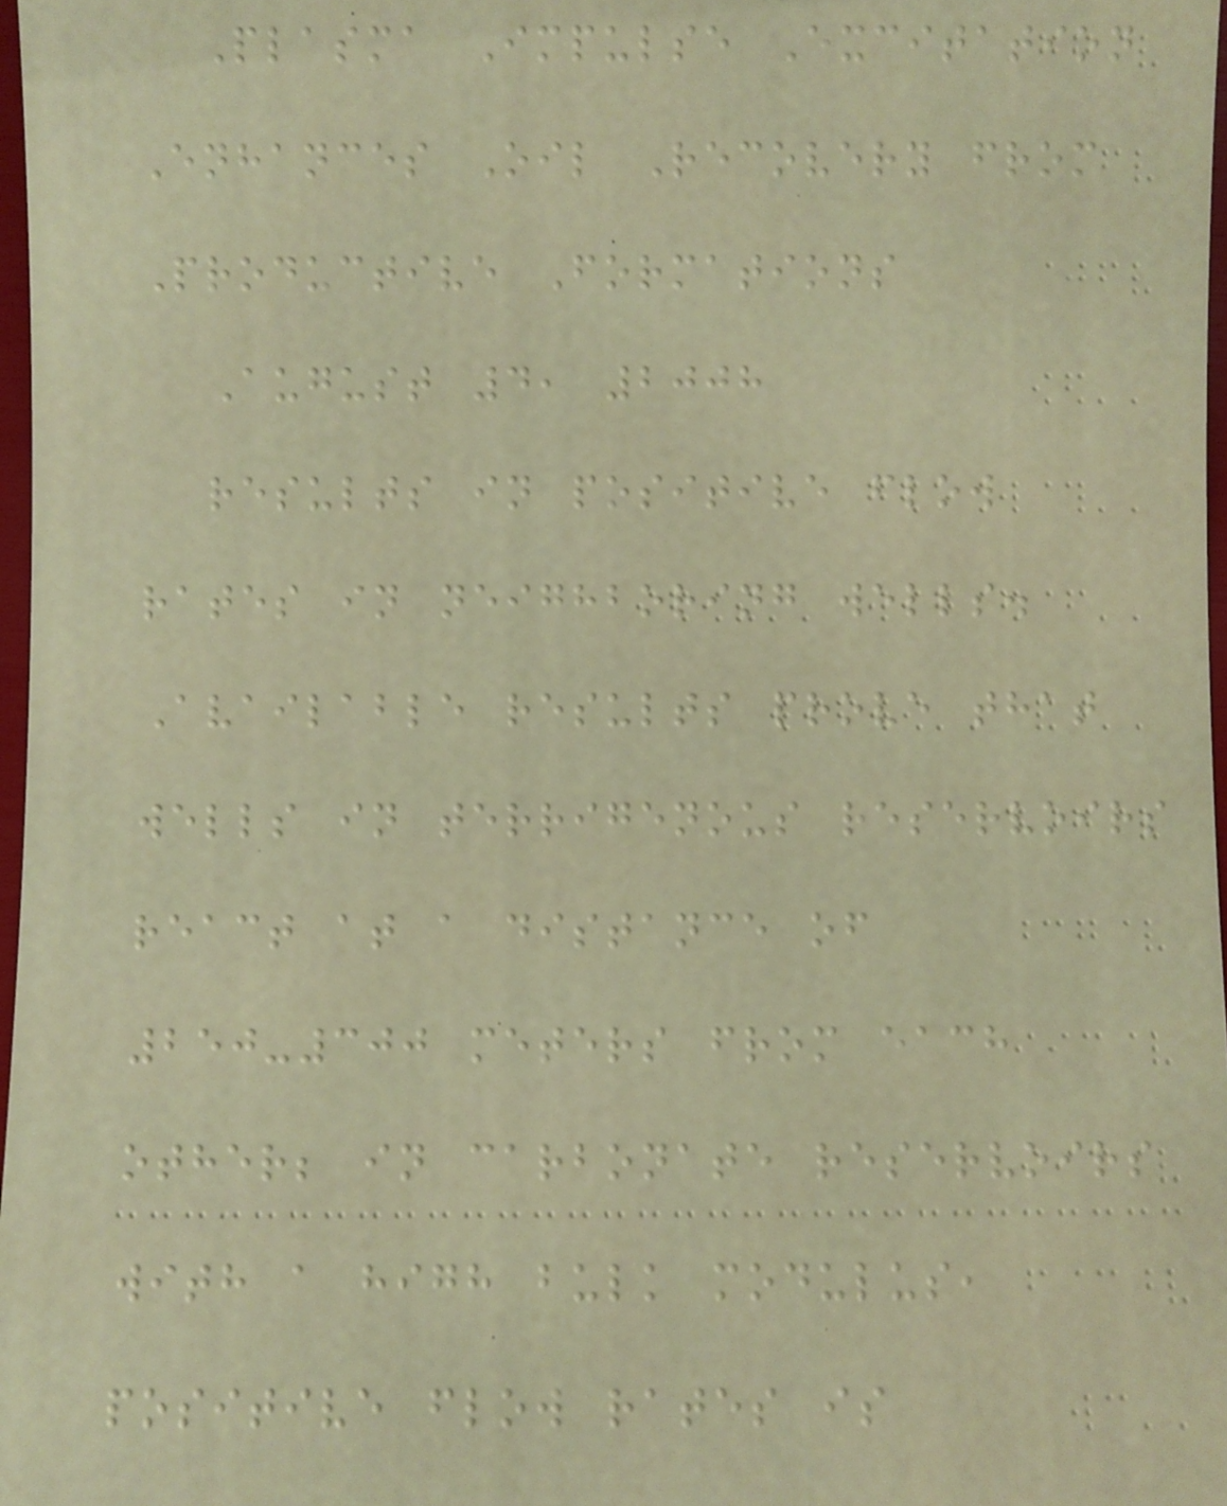Plasma Impulse Excitation
Enhances Oil Recovery from
Productive Formations
August 4, 2008
results in positive flow
rates in neighboring wells.
Available results prove that
wells in terrigenous reservoirs
react at a distance of
250-300 meters from each
other; in carbonate reservoirs
with a high bulk modulus,
positive flow rates is
